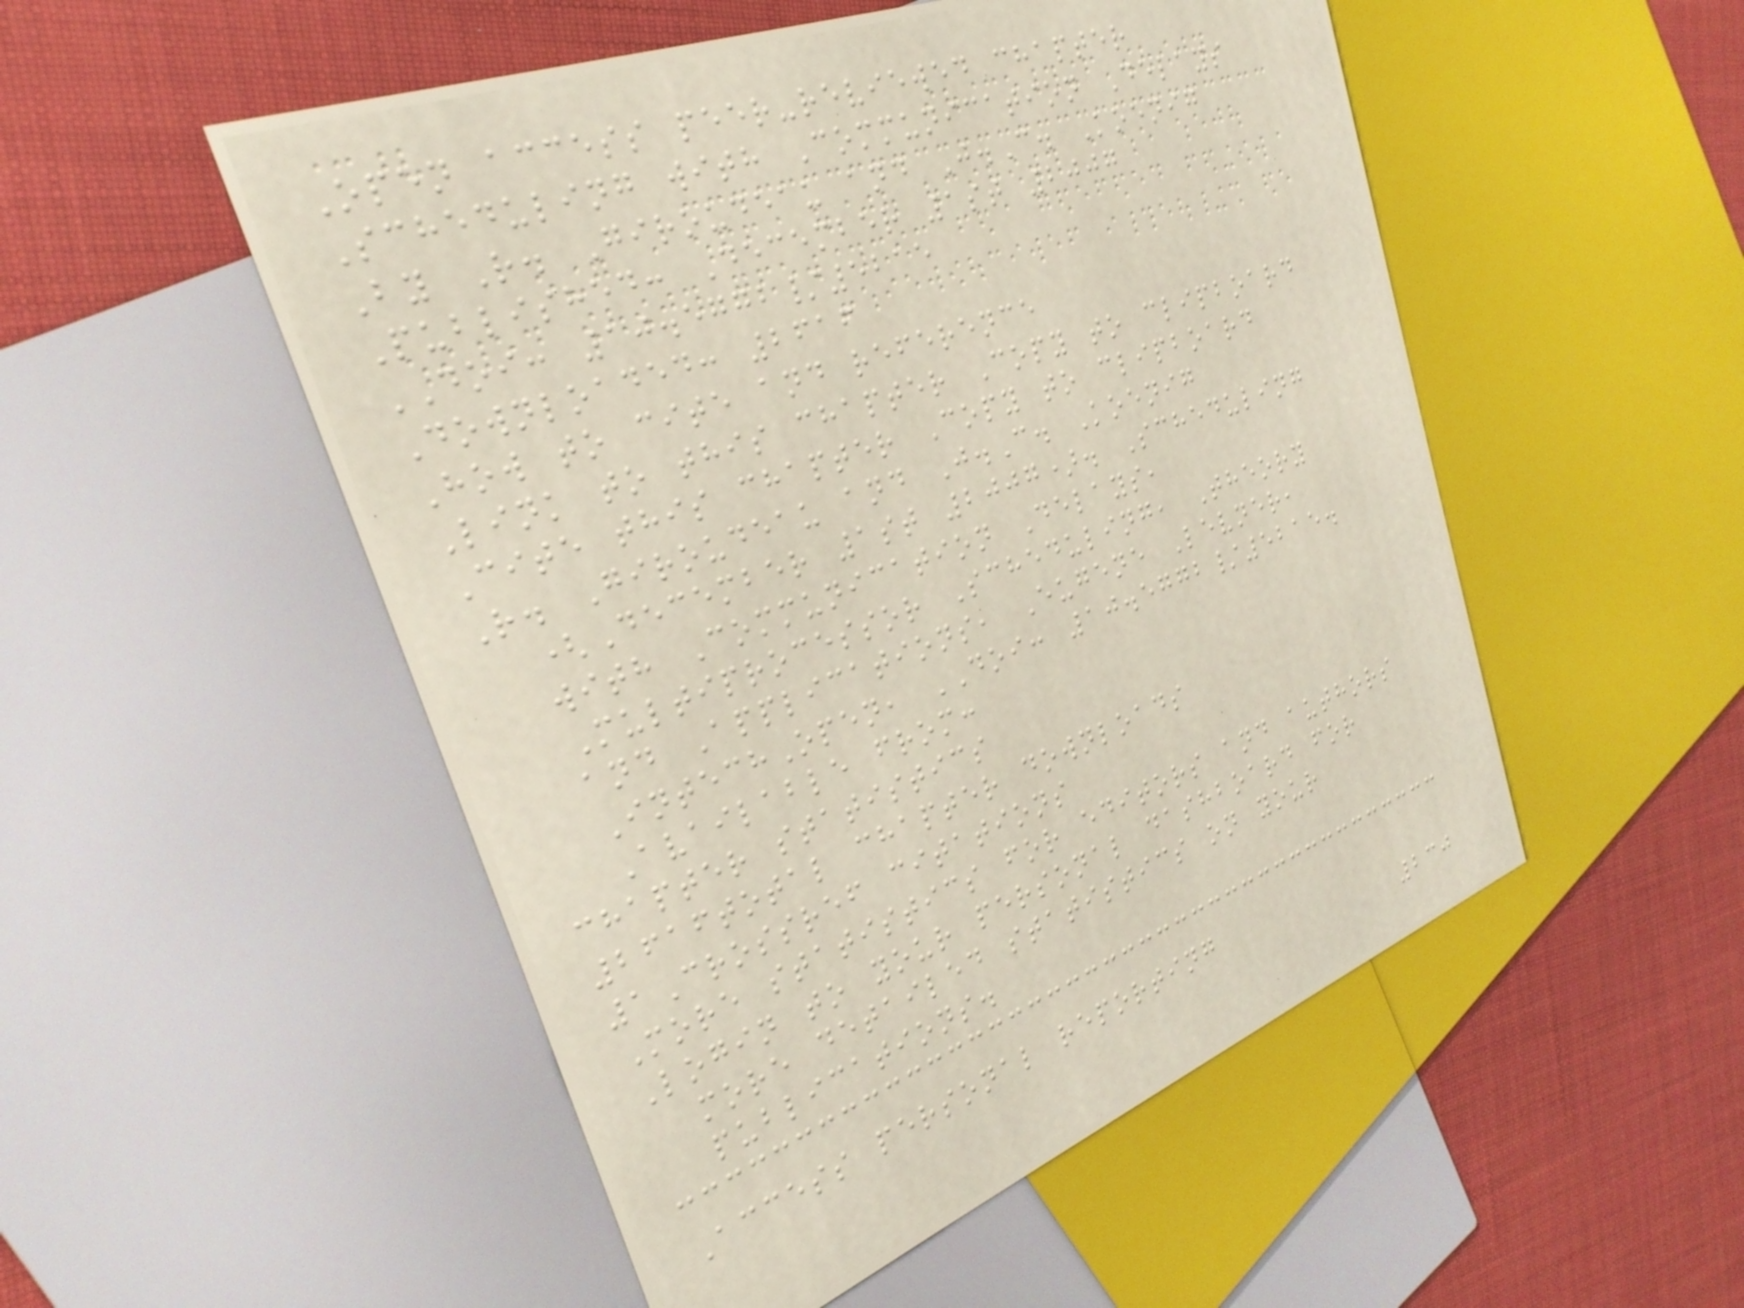Open access peer-reviewed chapter
Scheduling with Communication Delays
By R. Giroudeau and J.C. Koenig
Published: December 1st 2007
DOI: 10.5772/5215
Downloaded: 2616
How to cite and reference
Link to this chapter Copy to clipboard
Cite this chapter Copy to clipboard
R. Giroudeau and J.C. Koenig
(December 1st 2007). Scheduling
with Communication Delays,
Multiprocessor Scheduling, Theory
and Applications, Eugene Levner,
IntechOpen, DOI: 10.5772/5215.
Available from:
chapter statistics
2616total chapter downloads
1Crossref citations
More statistics for editors and authors
Login to your personal dashboard for
more detailed statistics on your
publications.
Access personal reporting
230
